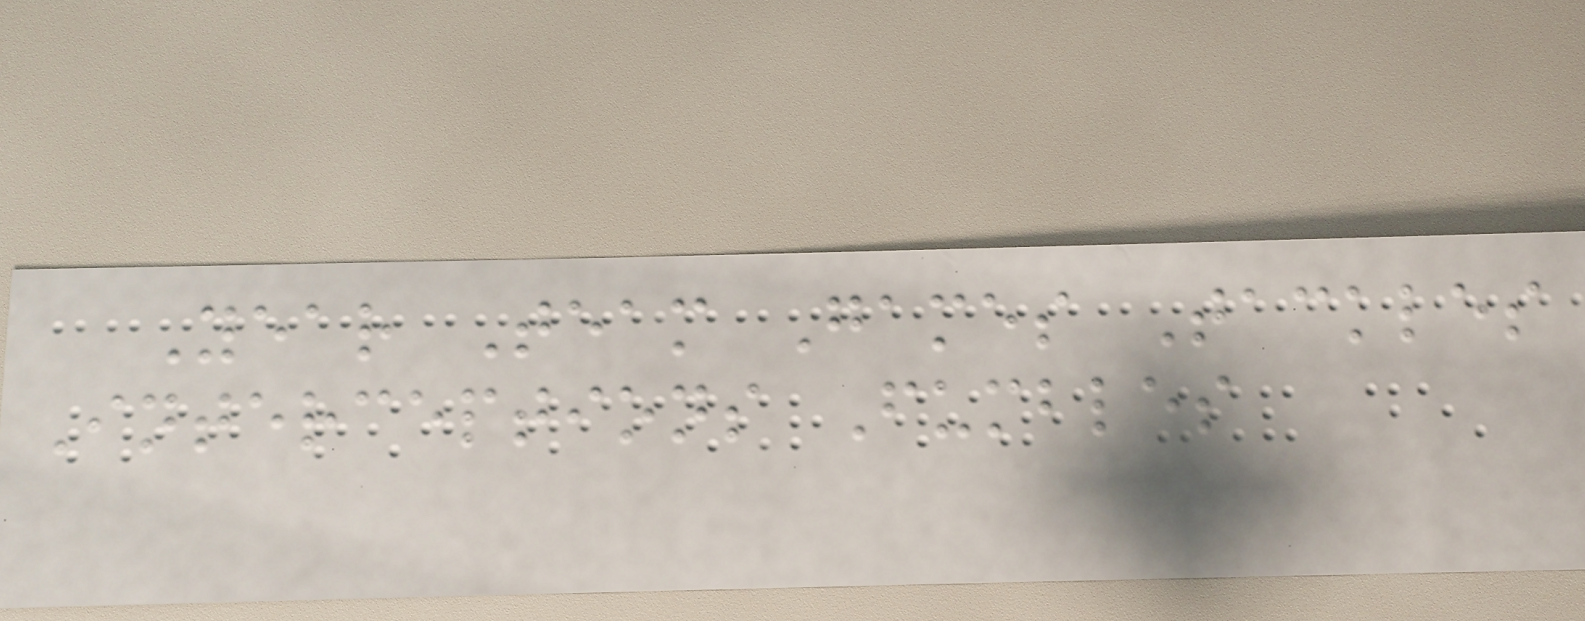Year Team Games Tackles
Interceptions Fumbles
